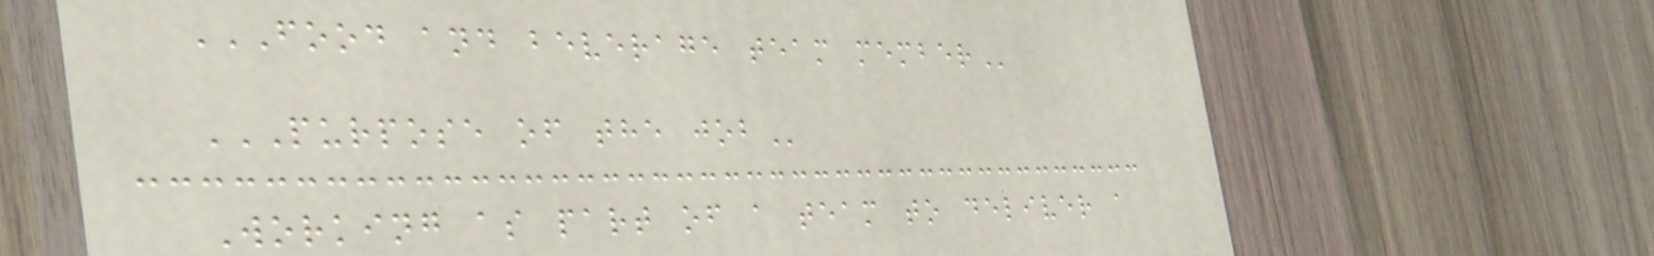FOOD AND BEVERAGE TEAM MEMBER
PURPOSE OF THE JOB
Working as part of a team to deliver a
